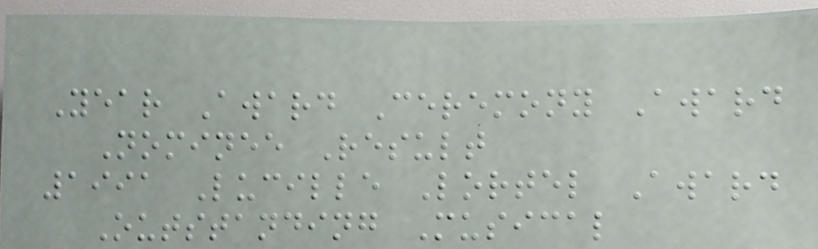Year Award Ceremony Award
Nominee Result
1991 Lucille Lortel Award
Outstanding Musical
